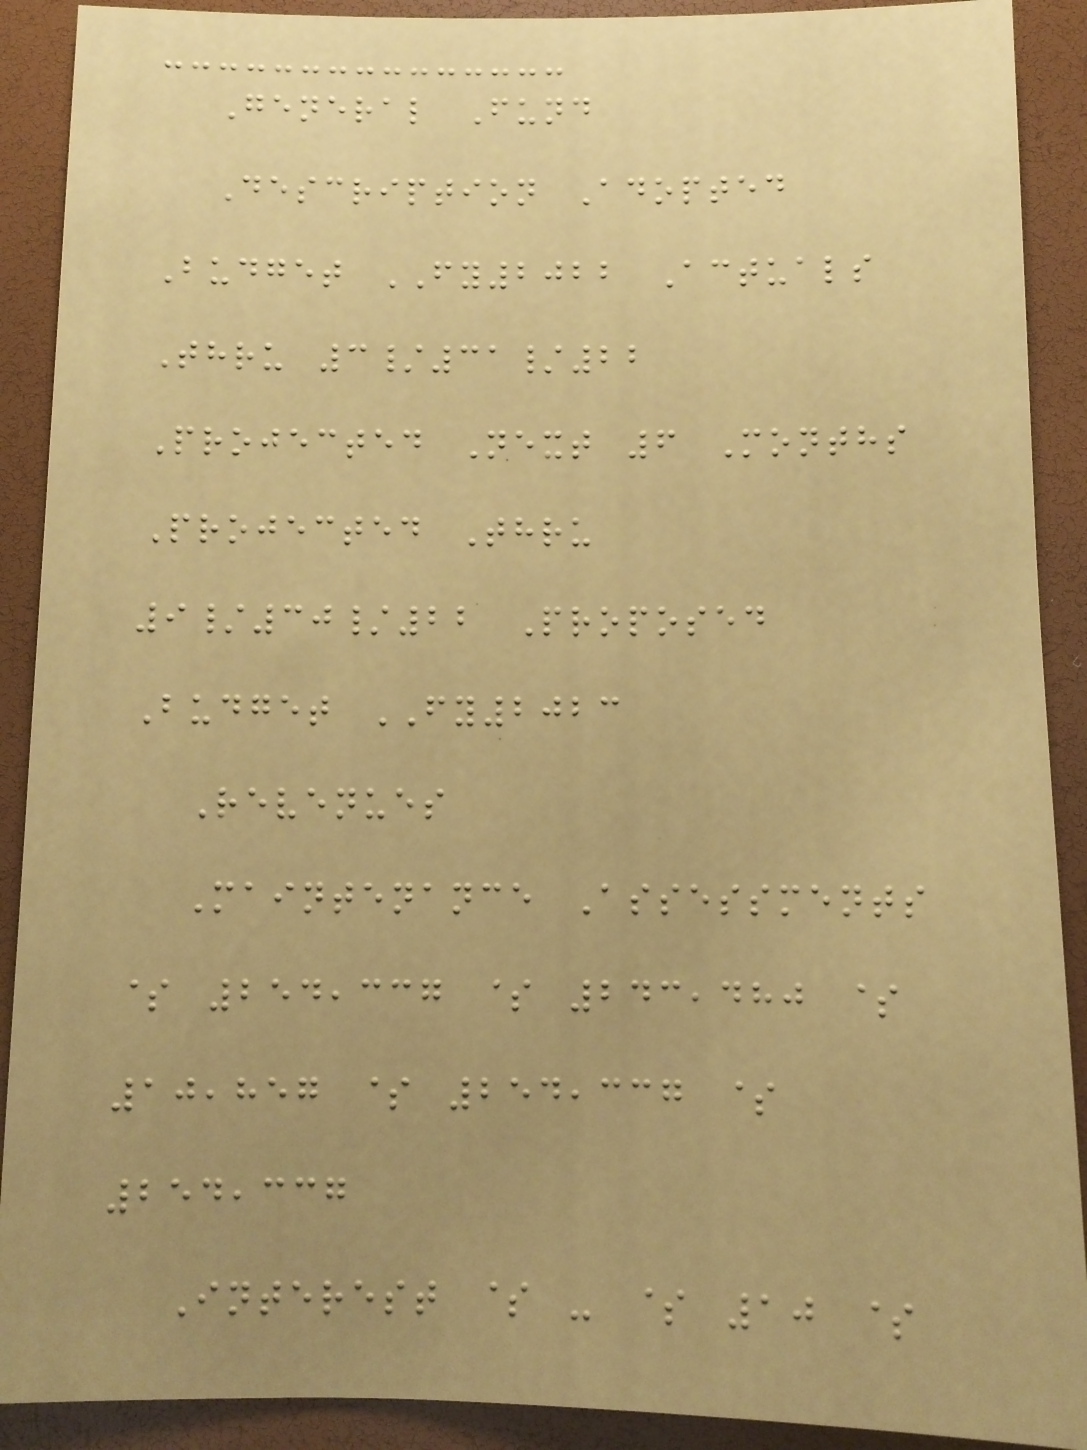General Fund
Description Adopted
Budget FY2022 Actuals
Thru 3/31/22
Projected Next 6 Months
Projected Thru
9/30/22 Proposed
Budget FY2023
Revenues
Maintenance Assessments
$ 254,337 $ 243,480 $
10,857 $ 254,337 $
254,337
Interest $ - $ 10 $
